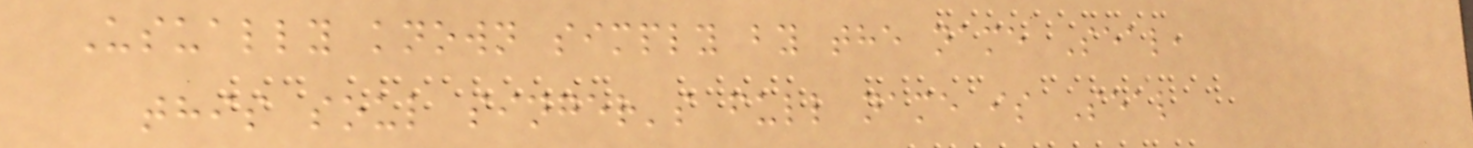Usually known simply by the name Seal,
this soul singer's full name is Seal
